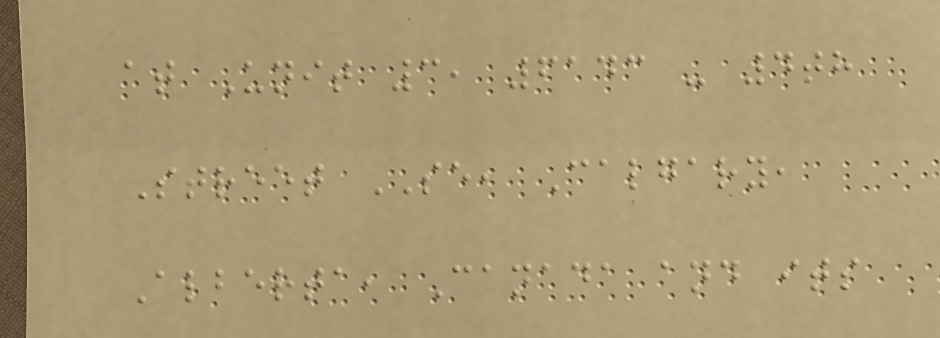at Unit 3, 6143 - 4th
Street SE, Calgary,
Alberta, Canada and its
